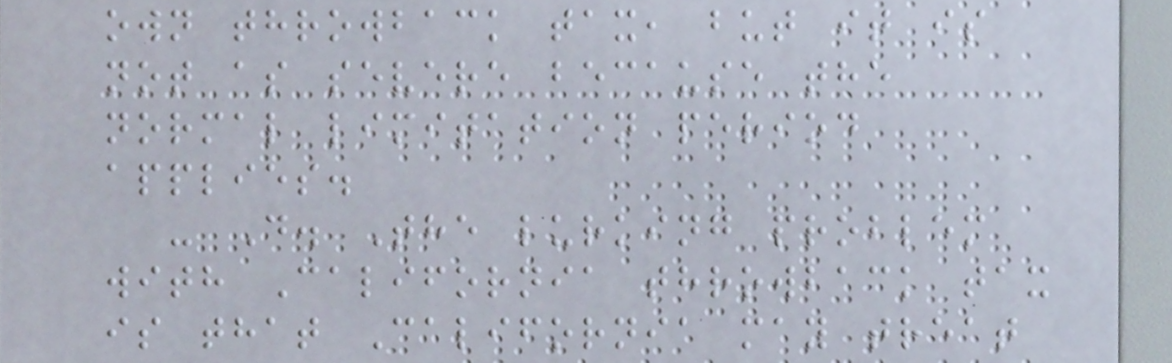own throwback tax, but it is
not as severe because the
normal limitation period
applies.
- D. The lurking problem
with California throwback tax
is that California may treat
